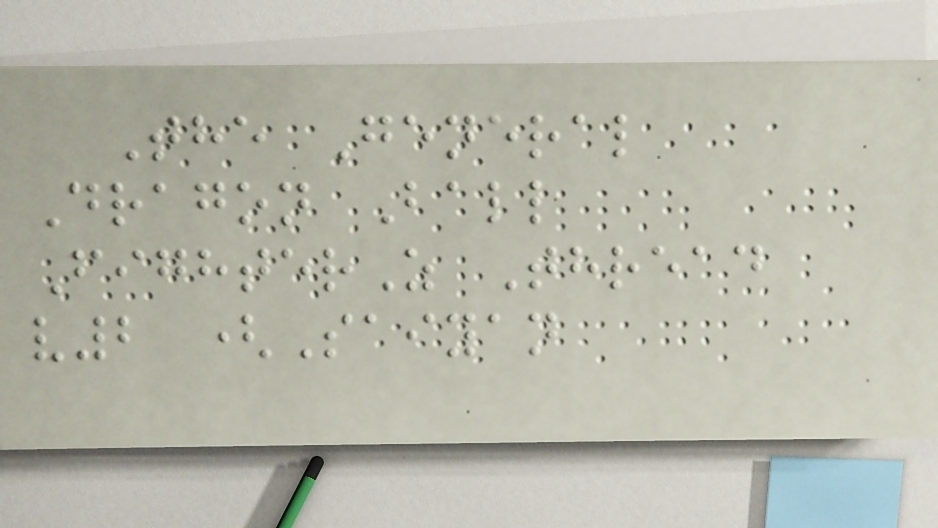The General
Dragon Ball
FighterZ Thread
v2 (Saiyan
